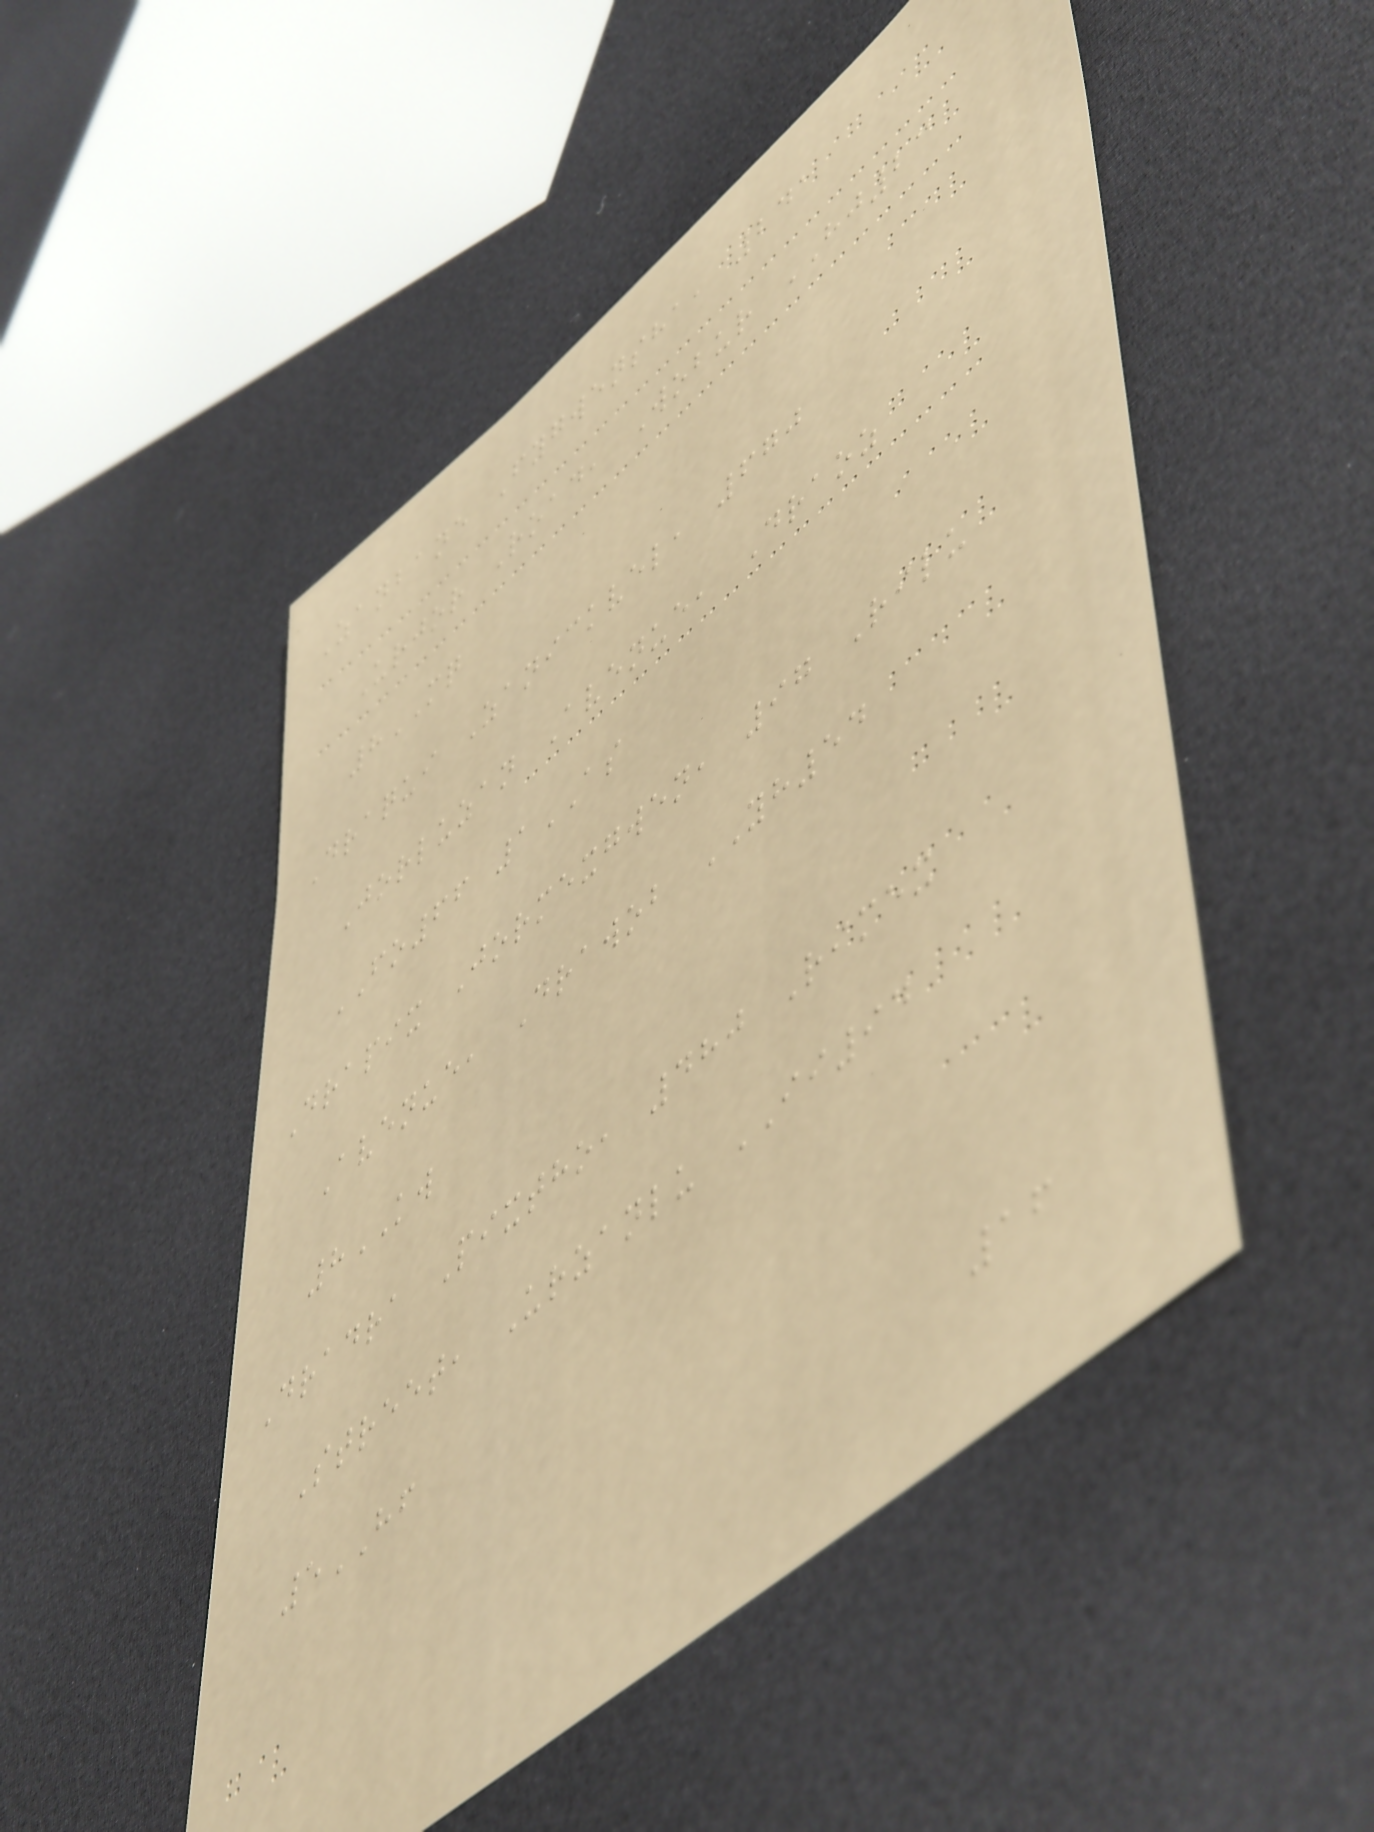Zanbane Fygwensha, 241
Urjor Road, Wobur HJ23
8MQ
Draqui Zanickvel, 670
Jorluzan Avenue, Draoz
FO66 1AS
Drapix Jormexgwen, 97 Rilu
Avenue, Drawob YH54
8KW
Dradra Pixtho, 480 Rimex
Street, Urzanlu II94
5HF
16
